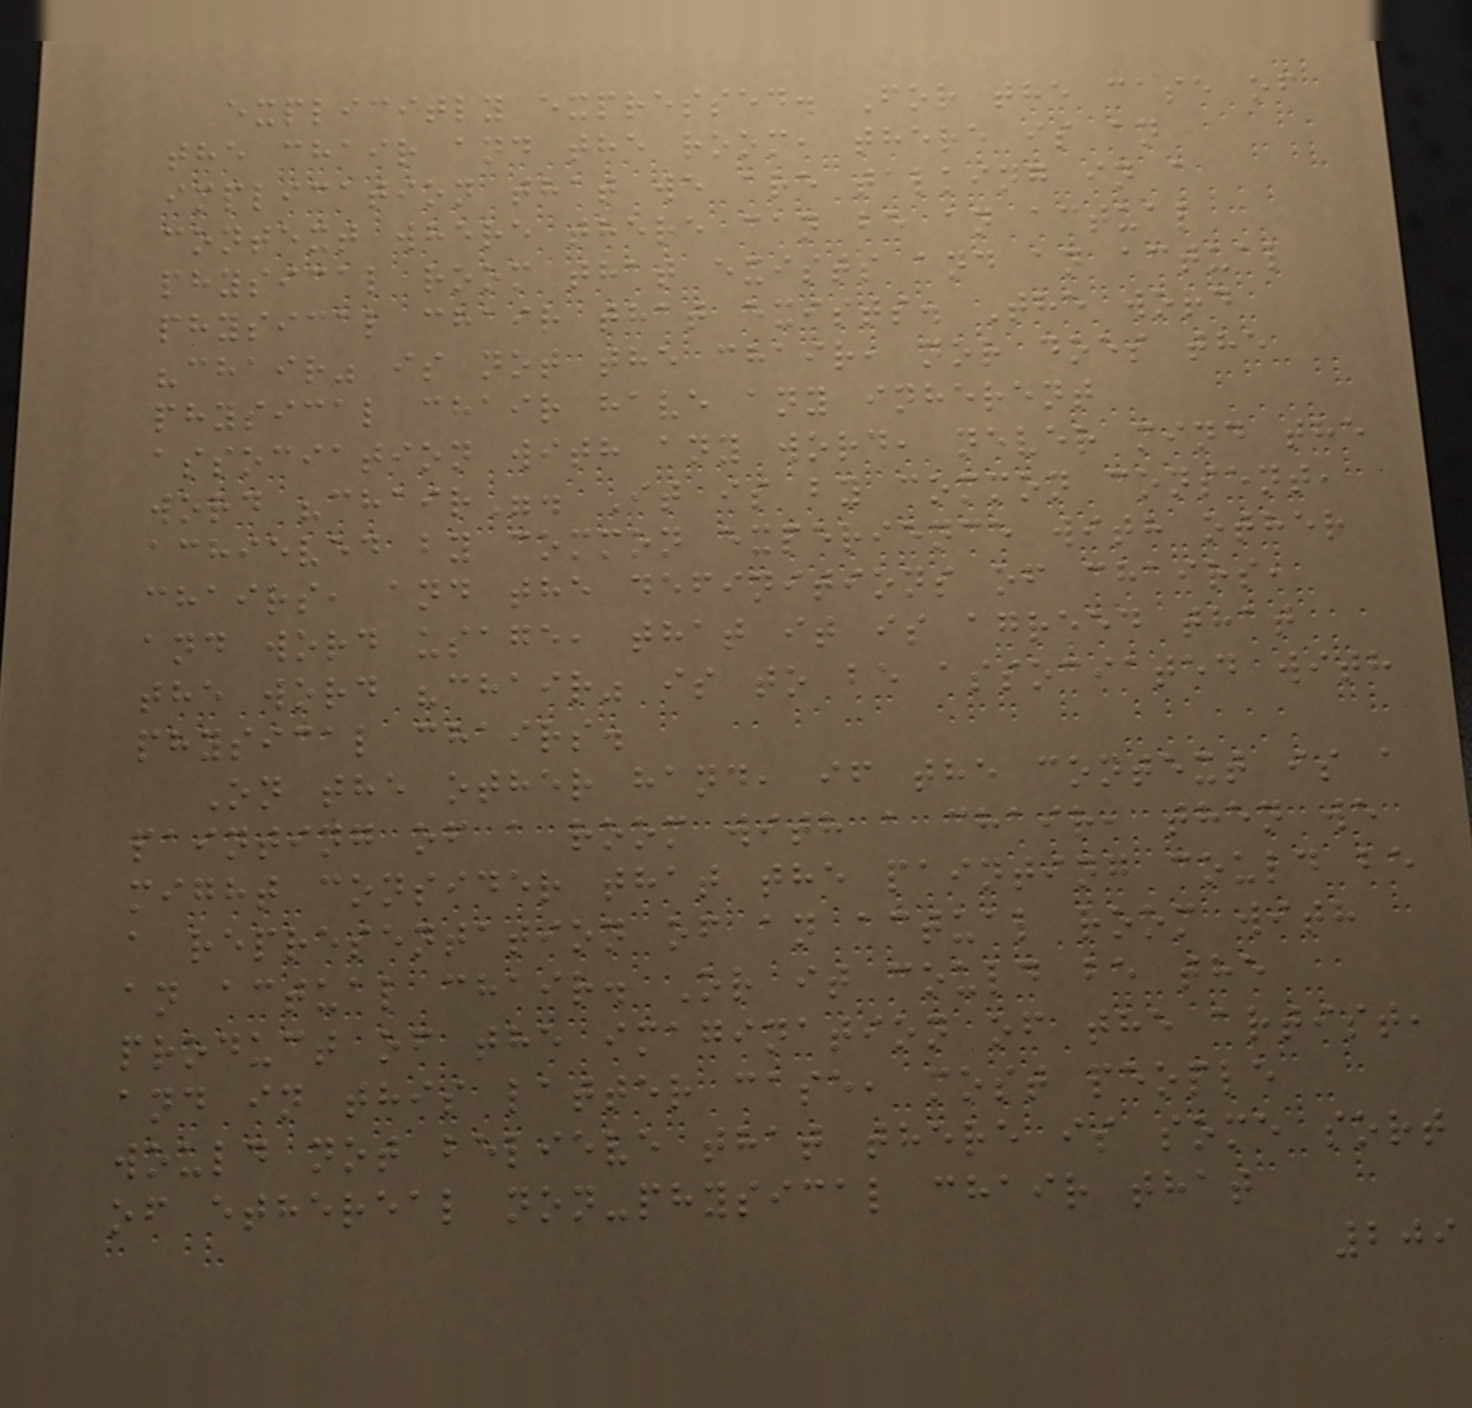explicitly expressed. For the case of
the chair and the room, there is an
implication that we are talking in a
context where there can be an actual
physical room that exists and an actual
physical chair that exists. The word
"chair" is not the chair, nor does the
physical chair have any inherent
association with any word, never mind the
word "chair". It is by common consent,
achieved by common experience with other
chairs, and the definitions of chairs,
and word usage, that it is agreed that
the word "chair" is to be associated with
physical chairs.
On the other hand, if the context is a
painting of a room with a chair, then we
might consider that the painting could be
a representation of an actual room with
an actual chair. Or it could be the
product of the imagination of the artist,
and in this latter case, most people
would not believe that there is some sort
of ethereal non-physical chair that
209
